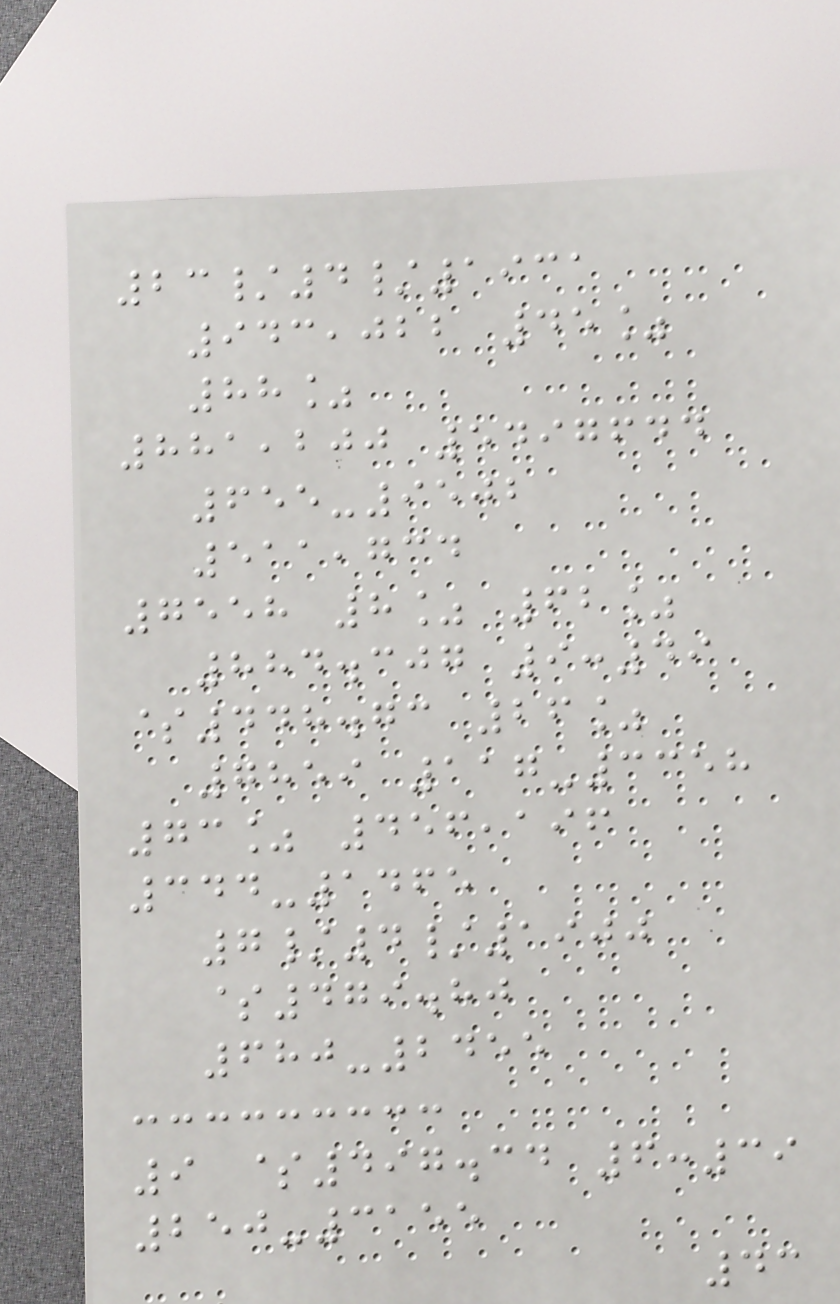23/4/1931
943,022 45%
88%
881,200 5497644
655-9502
511,734
7558 8% 62%
884.307 9:49
$448.73 26%
7859 117-3358
73% 456,196
344-1465
7/4/1900
$479.80
680-2455
9 $497.34 6:39
250-3155
43
